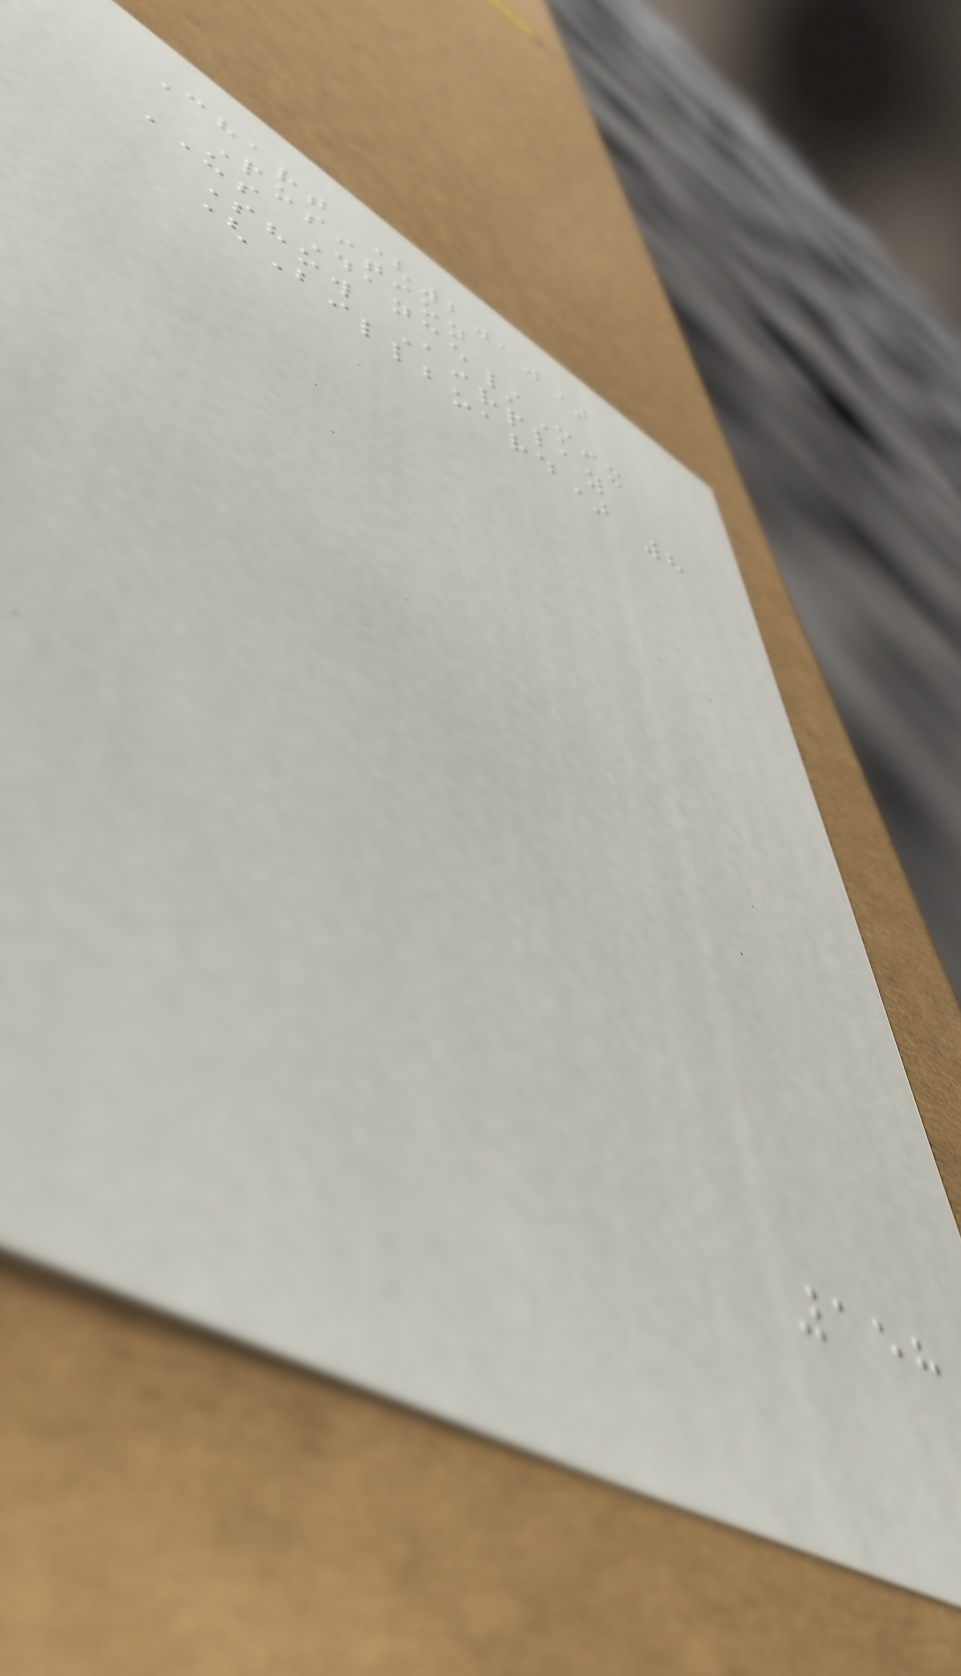Chart (2010)
Position
US Dance/Mix
Show Airplay
(Billboard) 8
158
